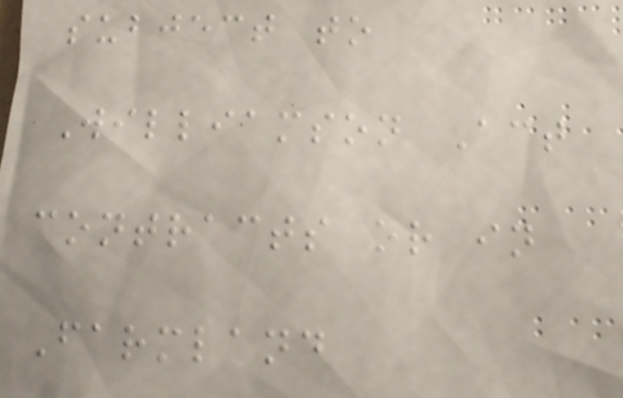subject to
Williamson Act
contracts or in
Farmland
